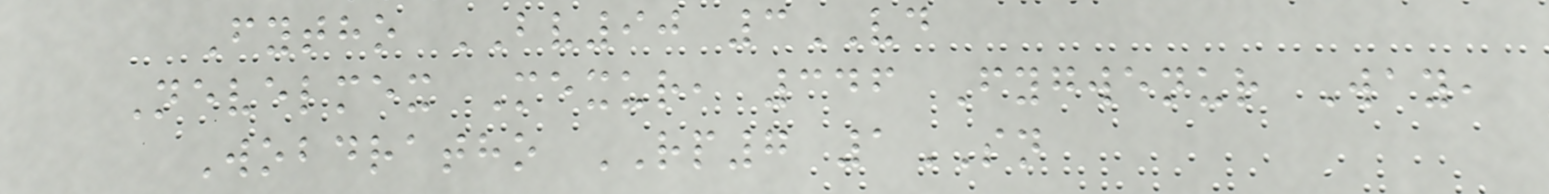Fytho BV90 3VD
Nevelmex Mexur, 346 Fygwenur Way,
Wobdratho RP7 1SN
